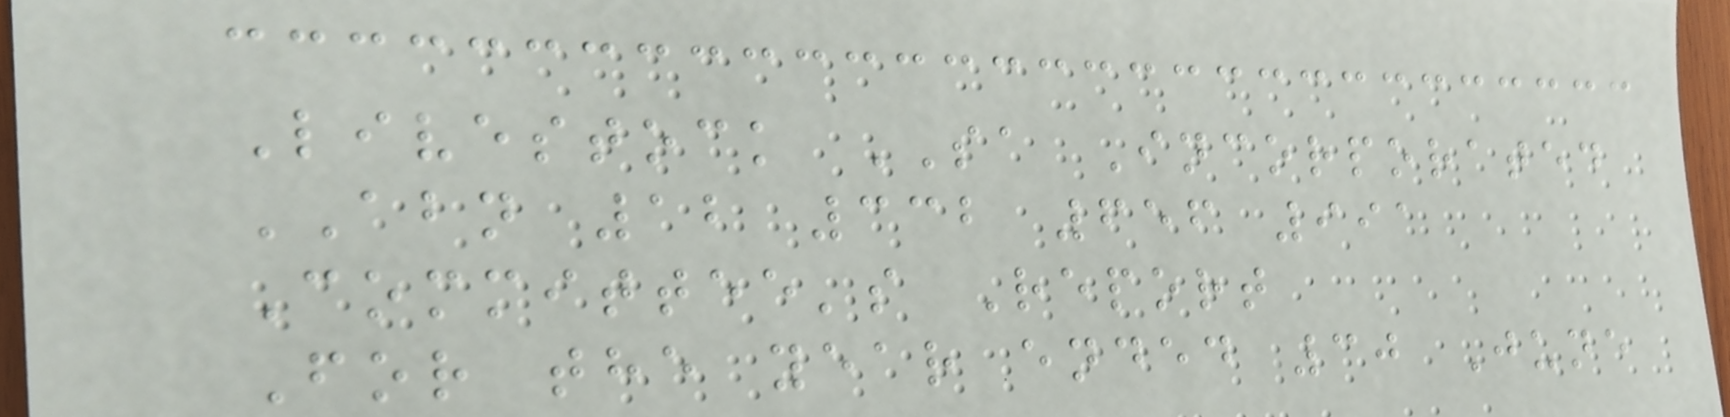Livestock SA Incorporated
ABN 12 332 656 991
Committee's Report
For the year ended 30 June
